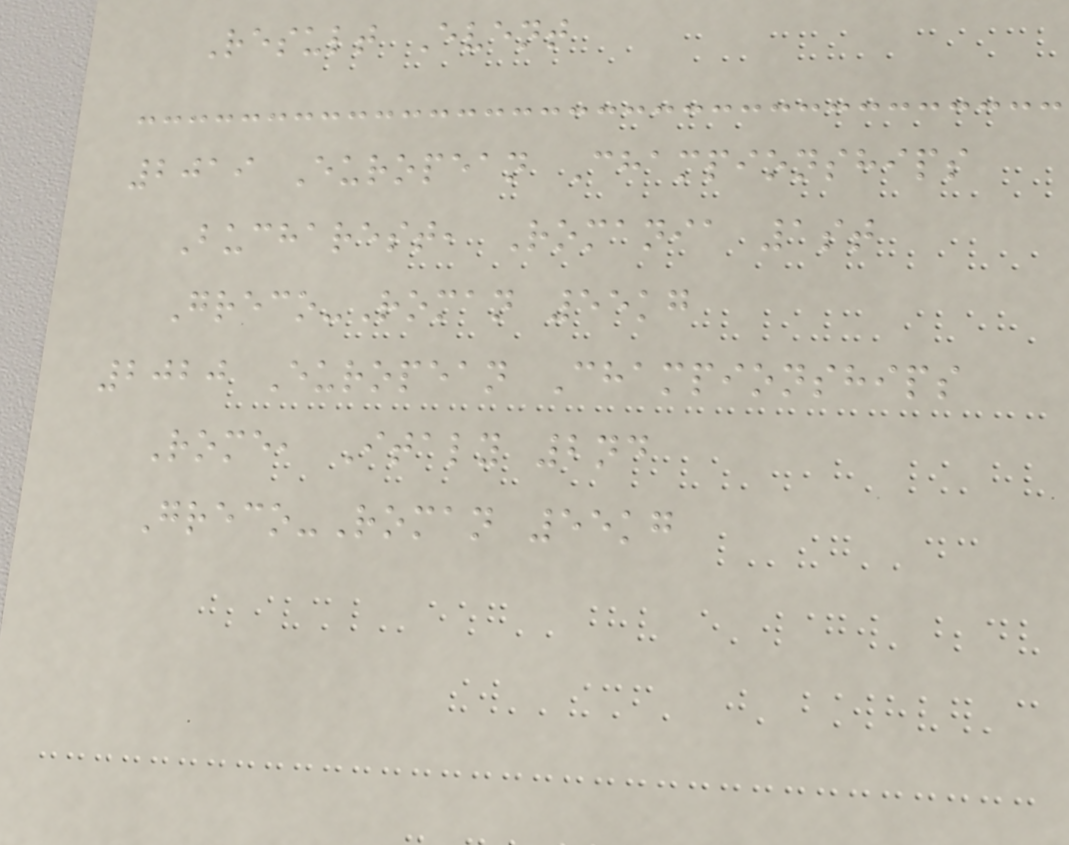Result Event
2019 European Championships
Bucharest, Romania 1st
Greco-Roman 55kg
2020 European Championships
Rome, Italy 2nd
Greco-Roman 55kg
